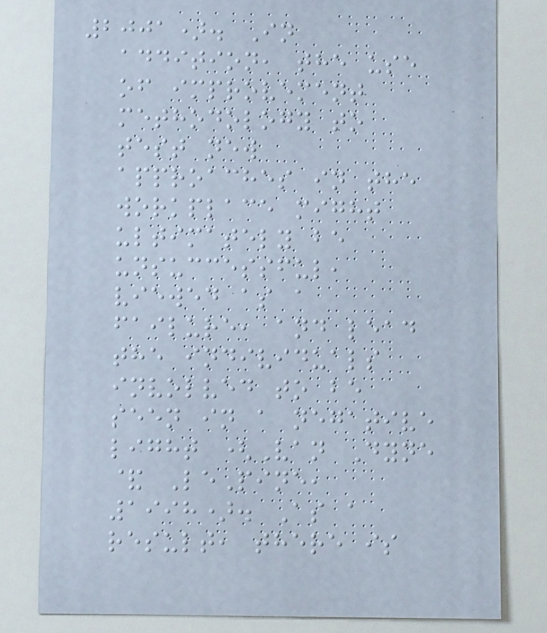2001). In
addition, the use
of improvement
methodology to
test new
approaches in the
workplace might
ultimately be
unsuccessful,
viewed as a
failure, and lead
the individuals
involved to be
seen in a negative
light (Van Dyne
& LePine,
1998). As a
result, there is
